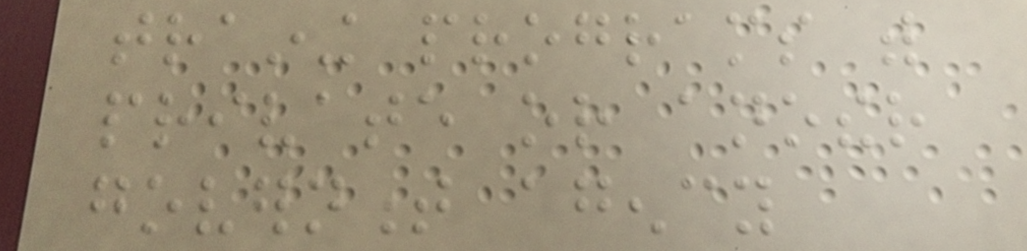training programs with
private or another
government agency
